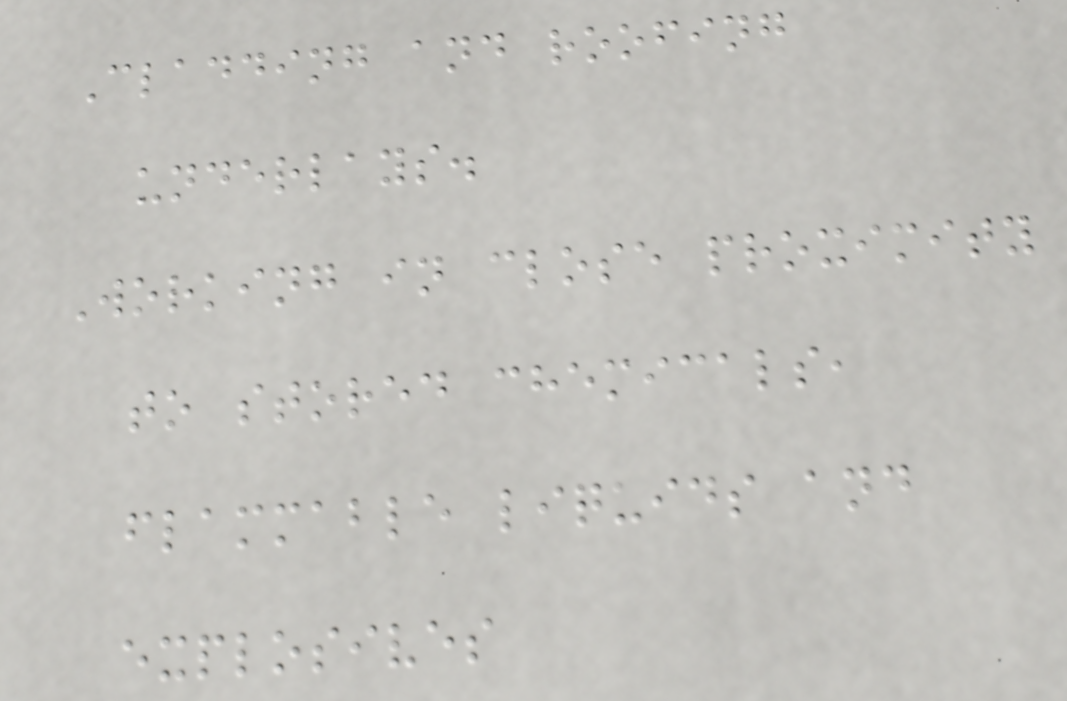Cladding and roofing
underlays.
Working in close proximity
to stored chemicals,
flammable liquids and
explosives
